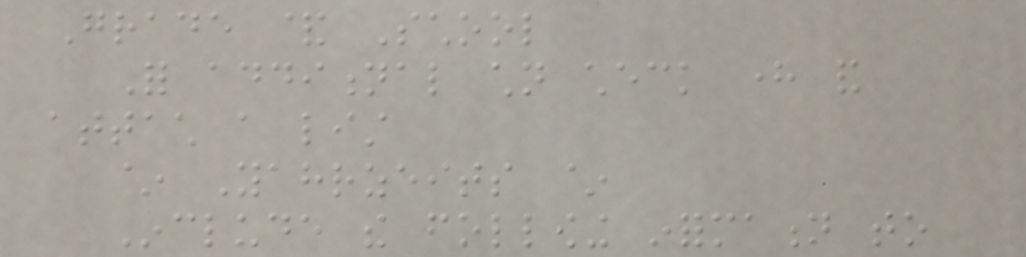Grade & School
For additional children check here and
attach a list
~ Yahrzeits ~
Include the following information to
